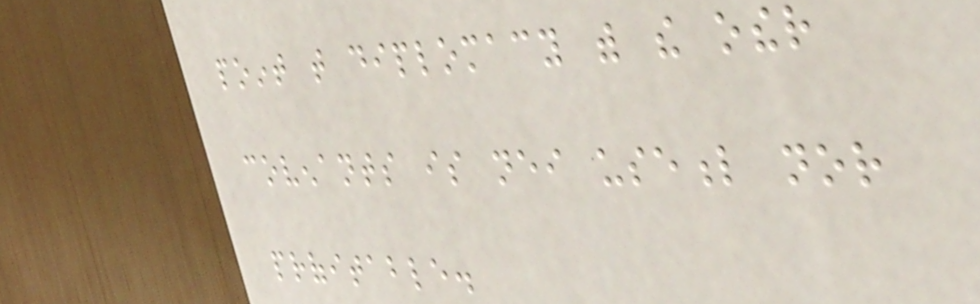point that diplomacy with the other
covenants is neither useful nor
profitable.
